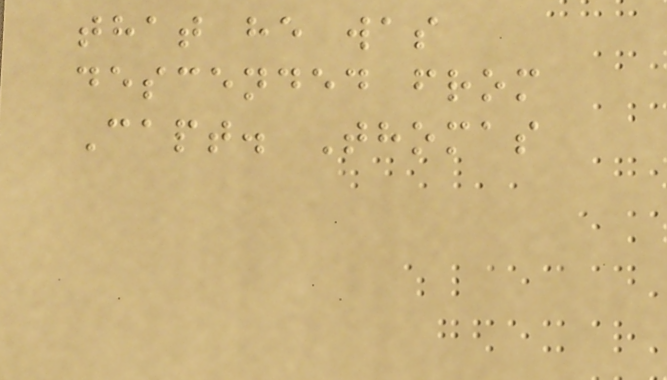that he was
descended from
Capt. Thomas
